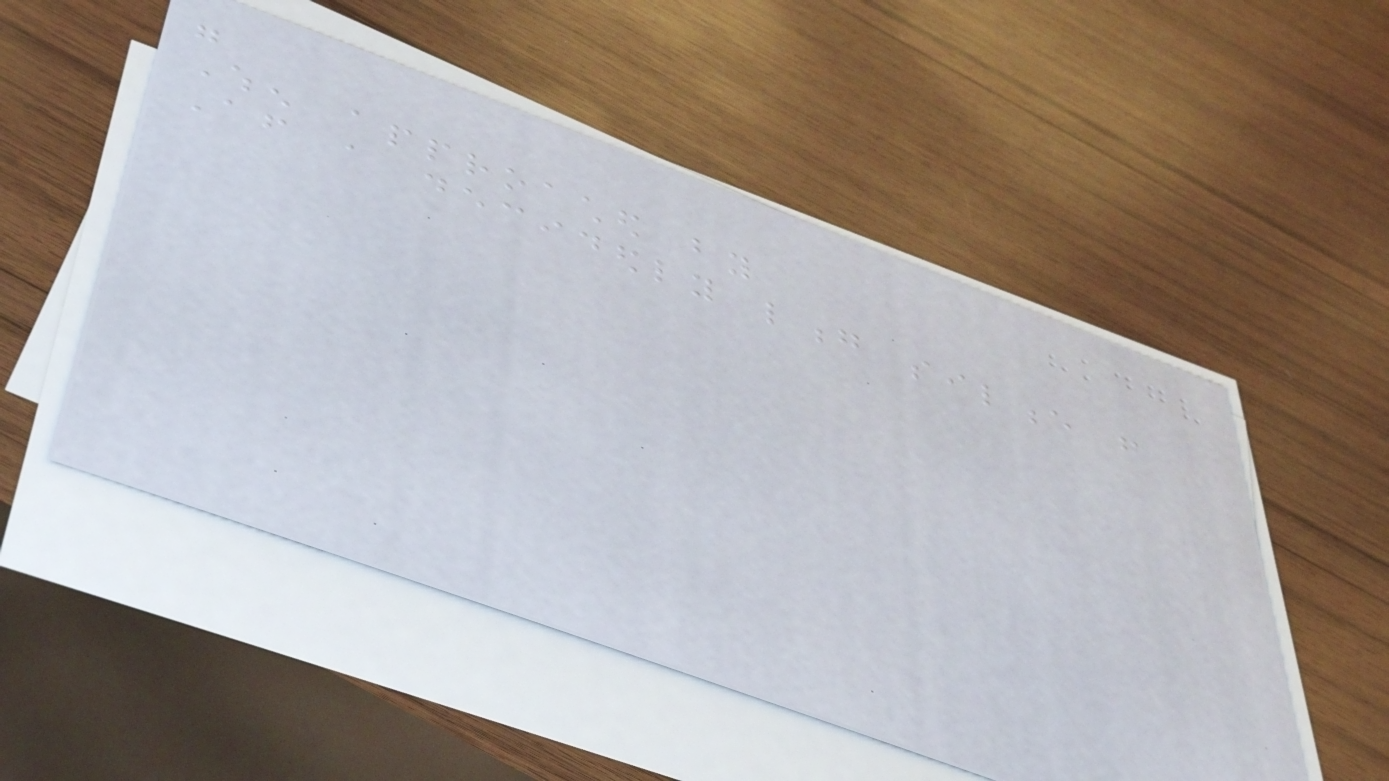were
When approached by
After a decidedly long silence from
